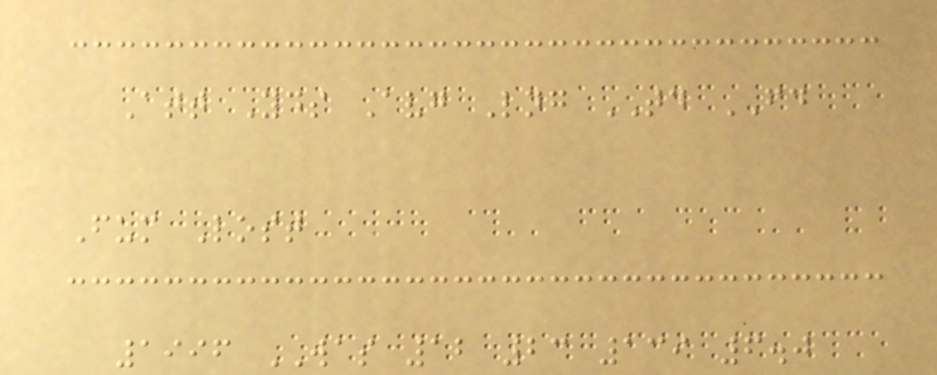Att Yds Avg Lng TD FD
Fum Lost
1996 WAS 12 23 139 6.0
